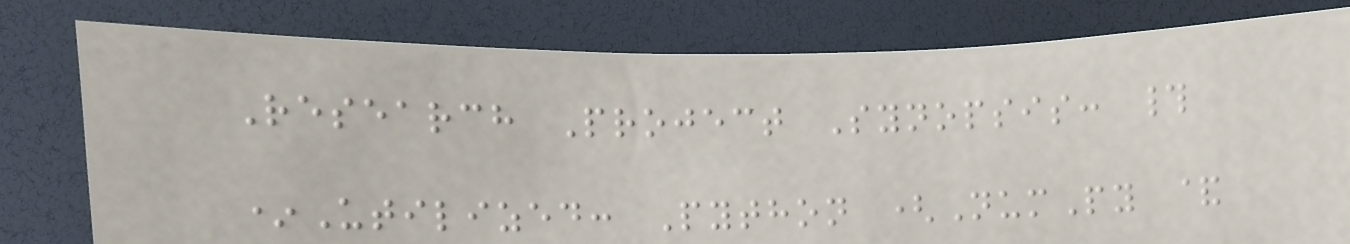Research Project Synopsis: #
*Utilized: Python (NumPy &
